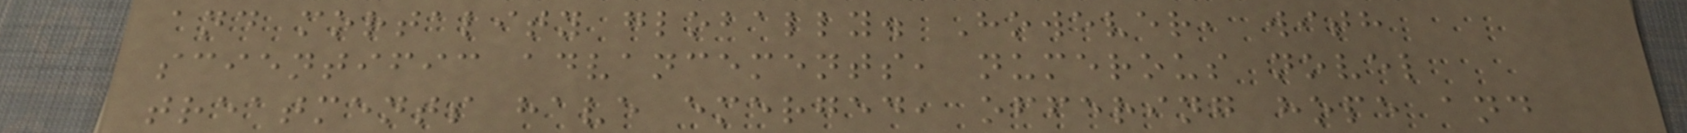and mortality globally. However, with
scientific advancements, numerous novel
treatments have emerged, offering hope and
